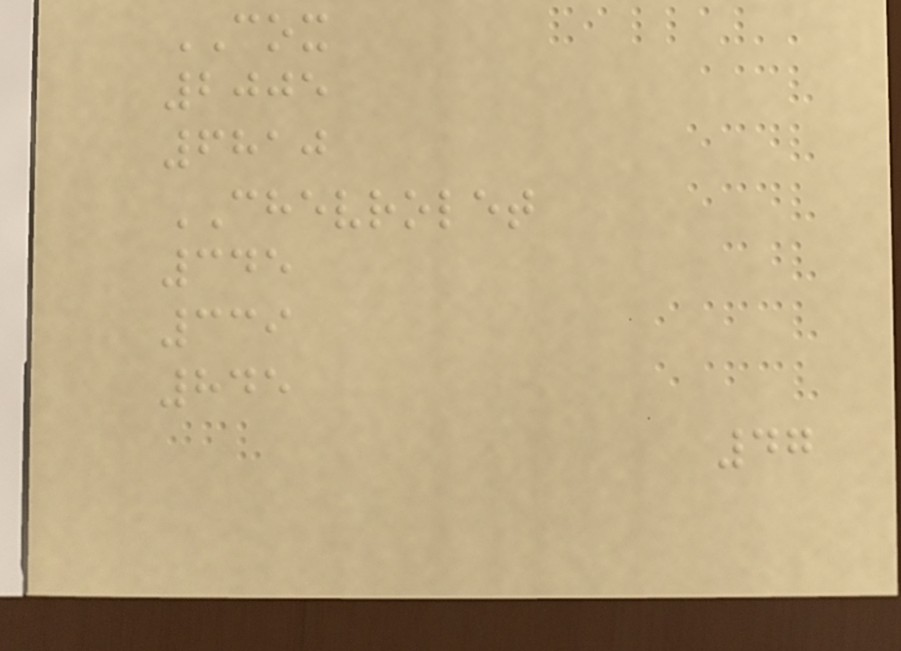COX
2005
6810
CHEVROLET
345
339
845
47
